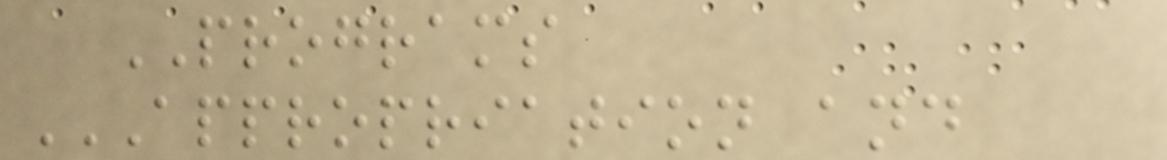PROGRAMS
APPROPRIATION AND
